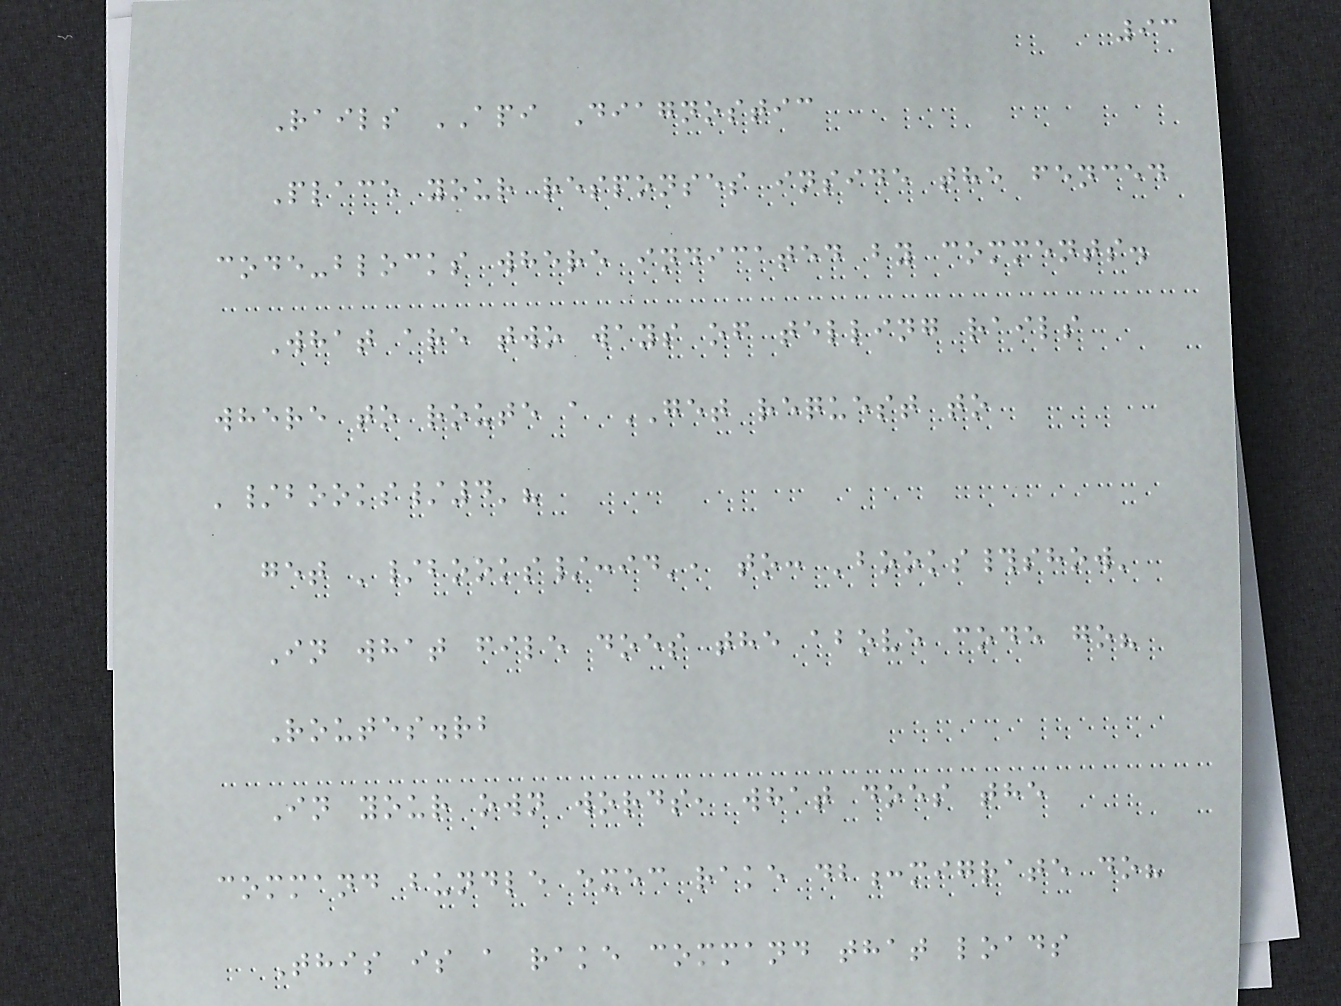93
Rails API Diagnostic
Place your responses inside the fenced
code-blocks where indicated by comments.
What are two ways of telling rails
where to route a GET request to
'/books/4'?
get '/books/:id', to: 'books#show'
In what file does the above code go?
Routes.rb
In your own words, what does the
command bundle exec rake db:migrate do?
This is a rake command that loads
